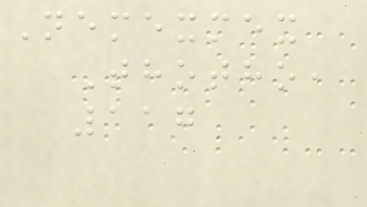Nemexmex
Thotho,
117
